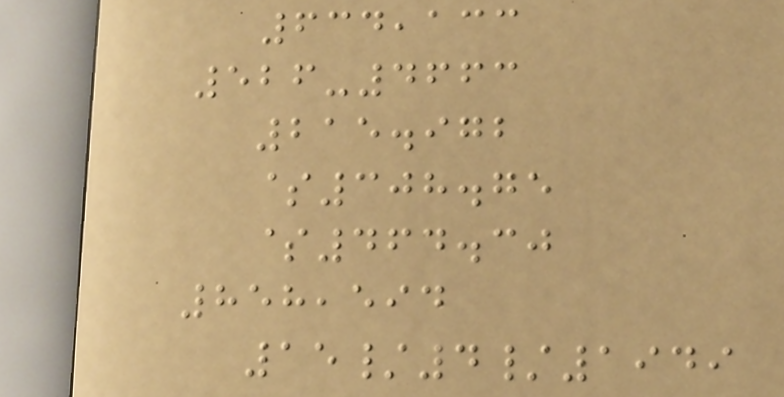634,133
526-4663
215.972
$308.75
$464.30
858,594
15/4/1949
